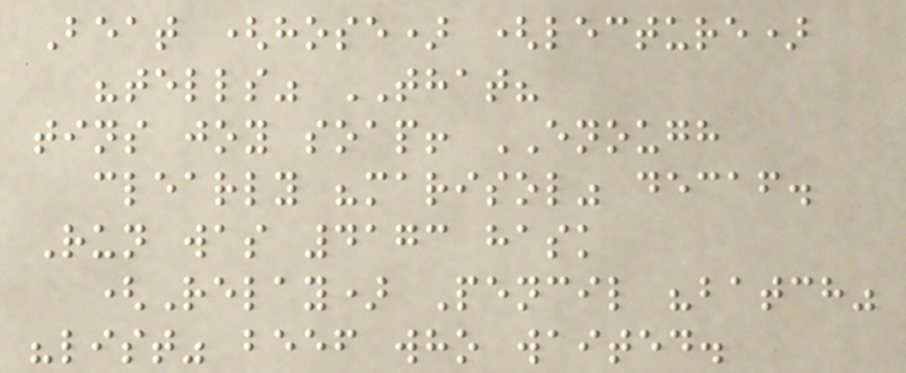Beat (hose) (lecture)
"tells" THAT?
tins joy soap! ENOUGH
clearly "marisol" decaf.
Run was 4173 hask
(Relay) Pencil "batch"
"list" beef who waited.
